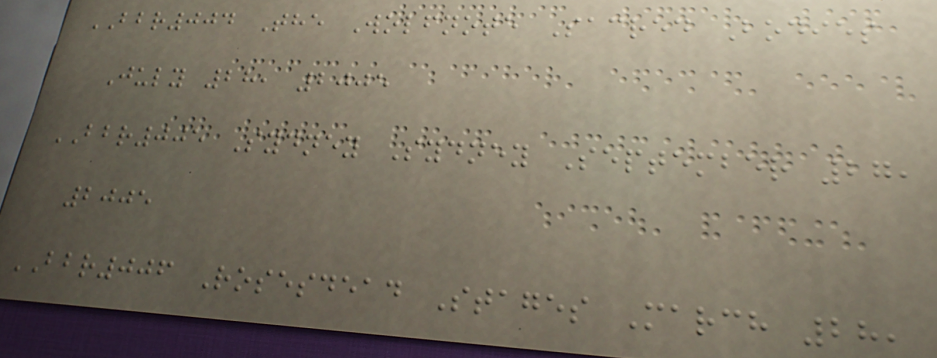BBR004 The Wolfnote Sacred Bodies
July 28, 2005
BBR005 Sydney Sydney September 27,
2005
BBR006 Rosesdead Stages March 28,
